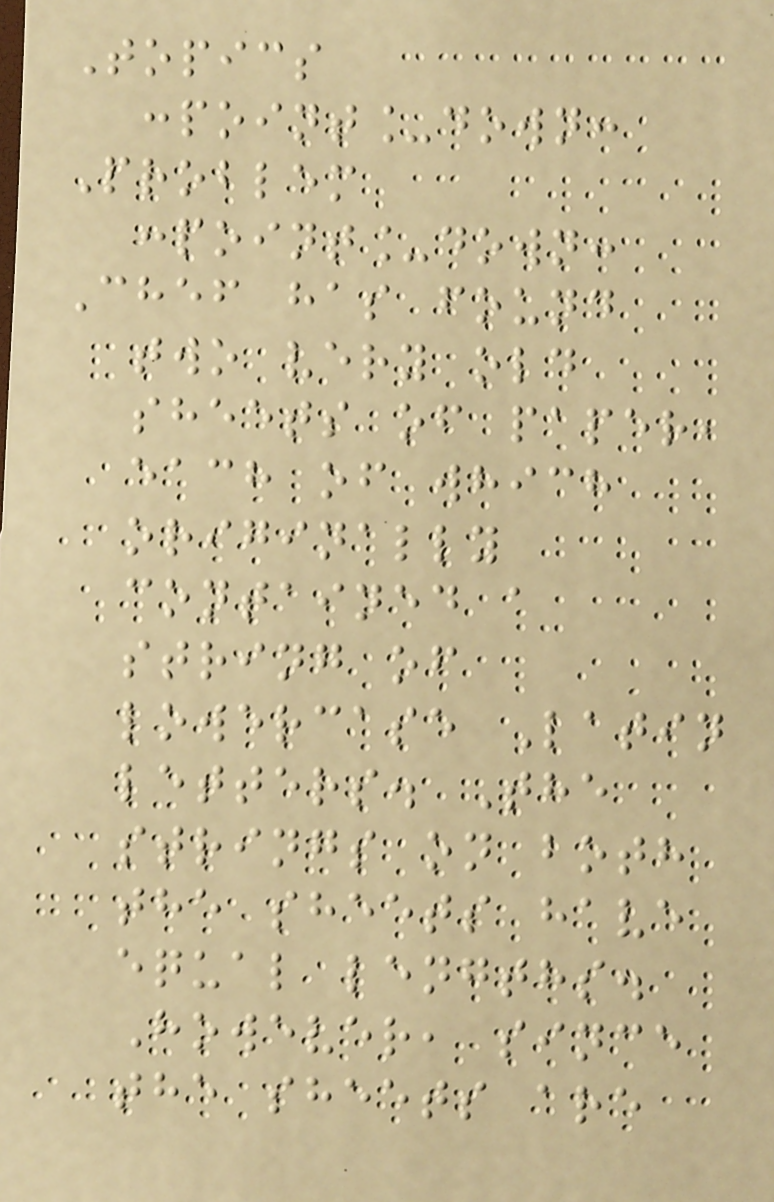Topics
:point_down:
Problem
:point_down:
Chef has found
two very old
sheets of paper,
each of which
originally
contained a
string of
lowercase Latin
letters. The
strings on both
the sheets have
equal lengths.
However, since
the sheets are
